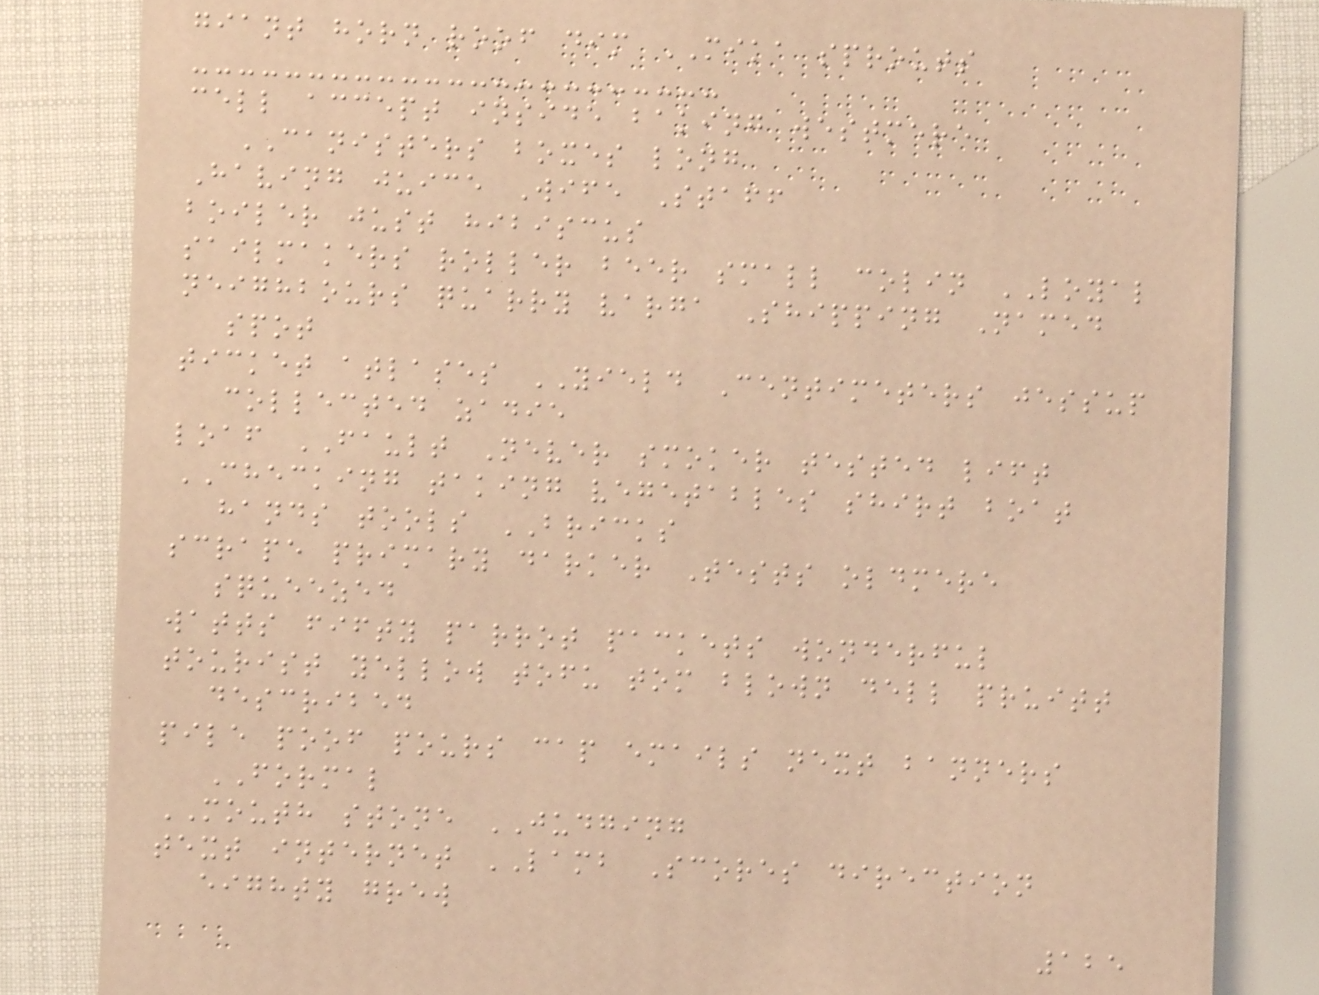giant horn roof dim MIKA sprouts
cell accept inside baking westmere
CANISTERS boxes long
Having juice Wife Staff
boiler just hibiscus
sailmakers roller beer small colin LOYAL
neighbours quarry varga Shipping Named
spot
ticket atlases YIELD Centimeters jessup
collected zadie
loaf FAULT Never smoker tested lift
CHECKING taking vegetables shirt boat
hands tools BRICKS
scrape primary darker Tests oldmere
squeezed
watts fifty parrot packets wonderful
tourist yellow tofu tom blown dell pruitt
described
pile poof pours cap emails next banners
FORMAL
MOUTH stone JUDGING
text internet LAMB Scores direction
eighty grew
125
